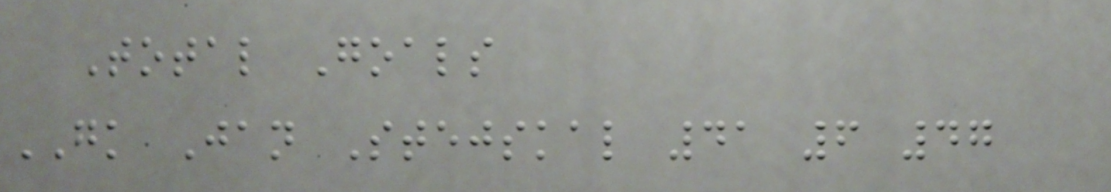Total Goals
GK Jan Stejskal 41 6 47
